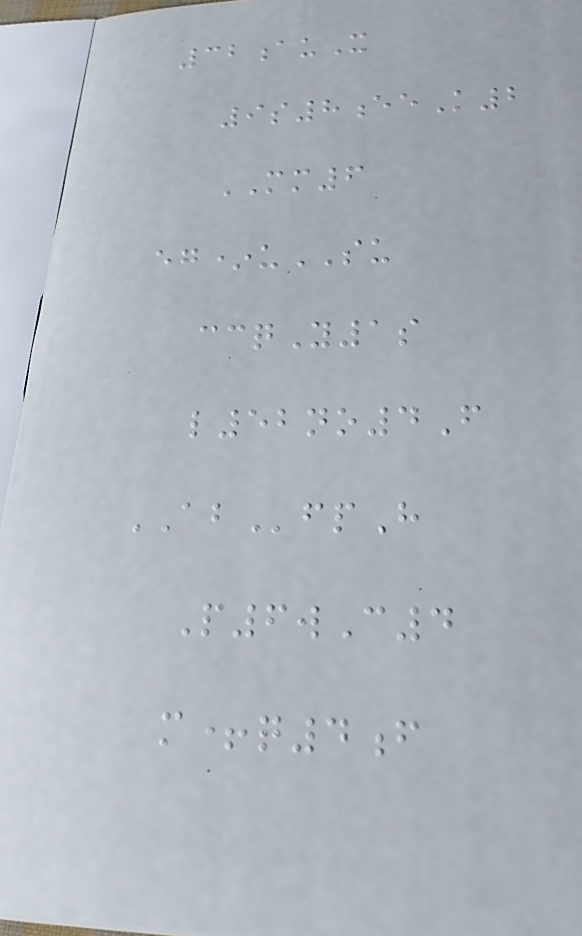32auX
9s8eeK2
MM6
eg*uSU
ccqY1s
l52no4F
ABfpH
P6wC4
m+q4f
